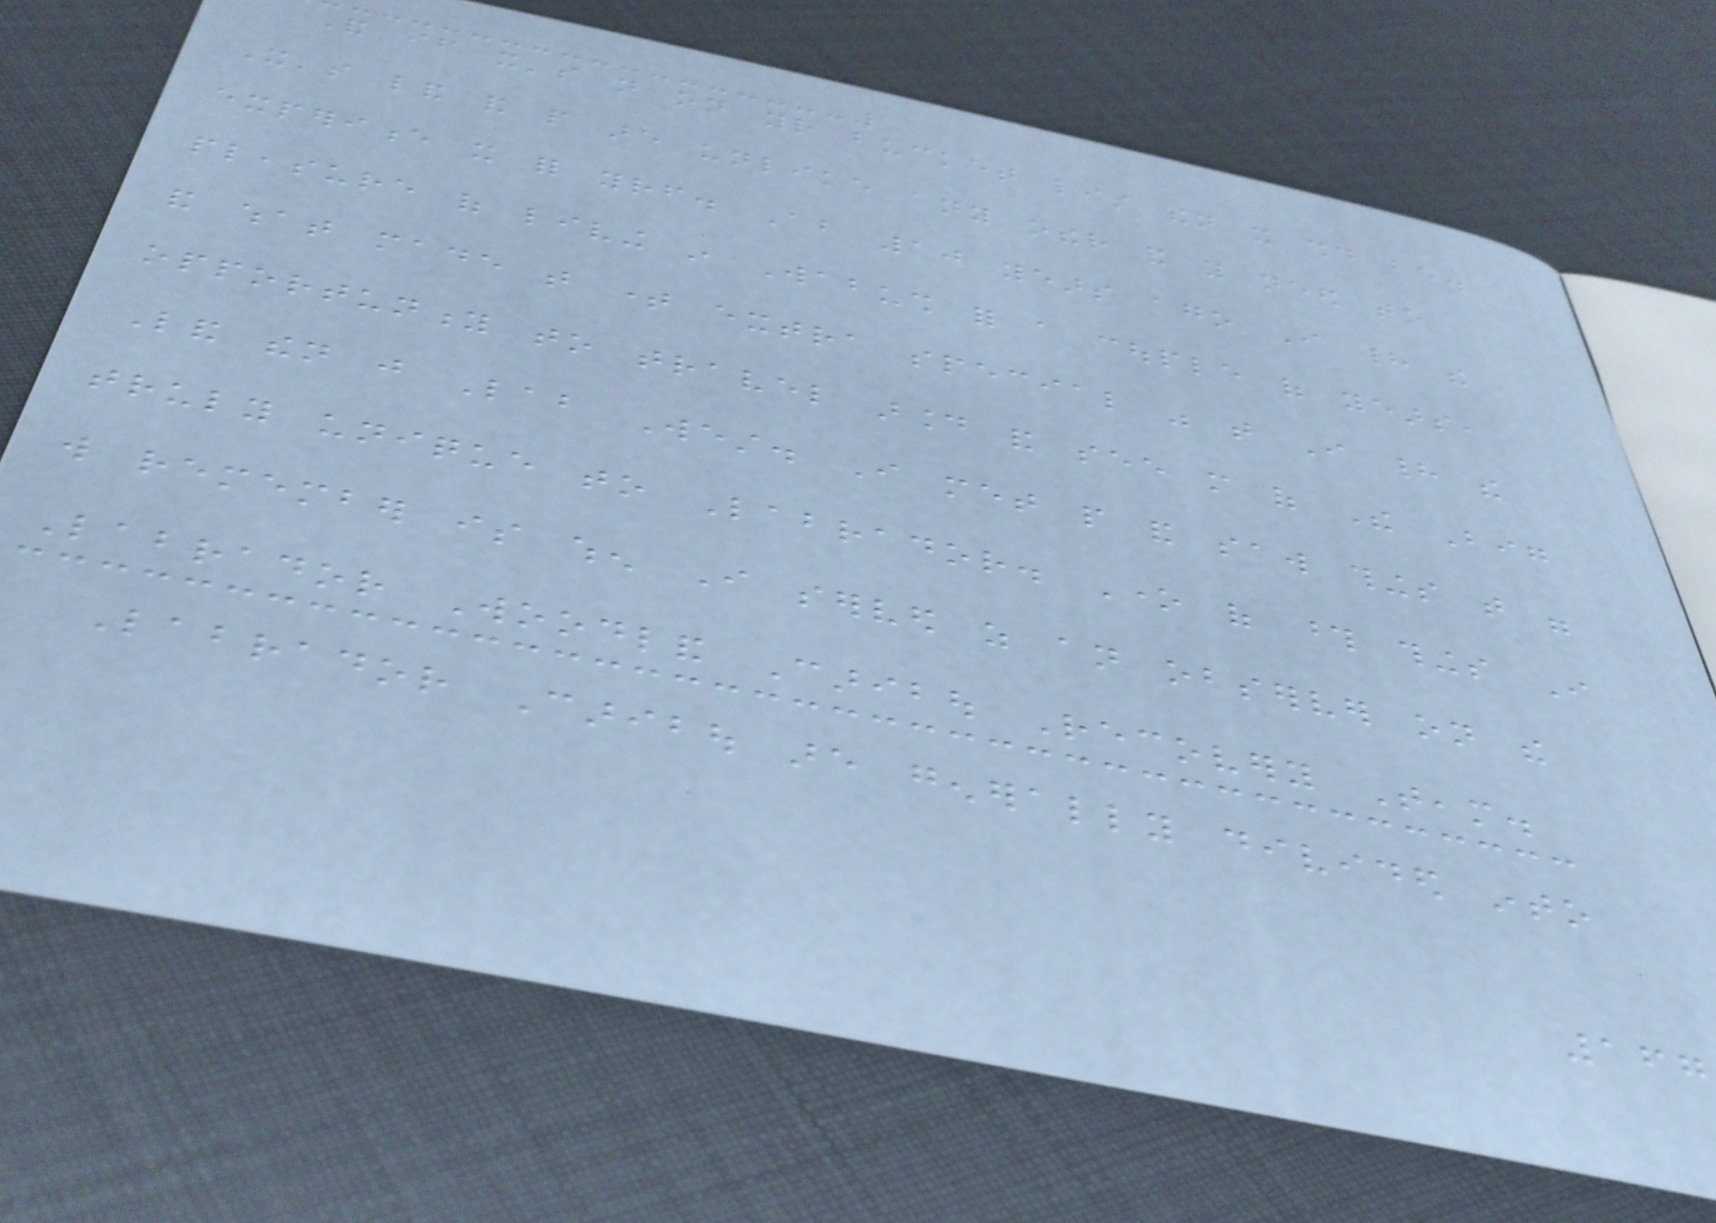And if it's not on your bucket list then it should be.
It's land and people are unlike any other and you need to
experience it for yourself. About 10 years ago I had the
pleasure of living in Wabush for a couple of years,
and what made that time extra special was that I had the
opportunity to travel around and see more of The Big
Land then just Lab West. I met people and saw things that were
truly unique to Labrador. One of those things I
will remember is when I served as an observer on the
Labrador Woodland Caribou Recovery Team.
Labrador Caribou are generally divided into
167
